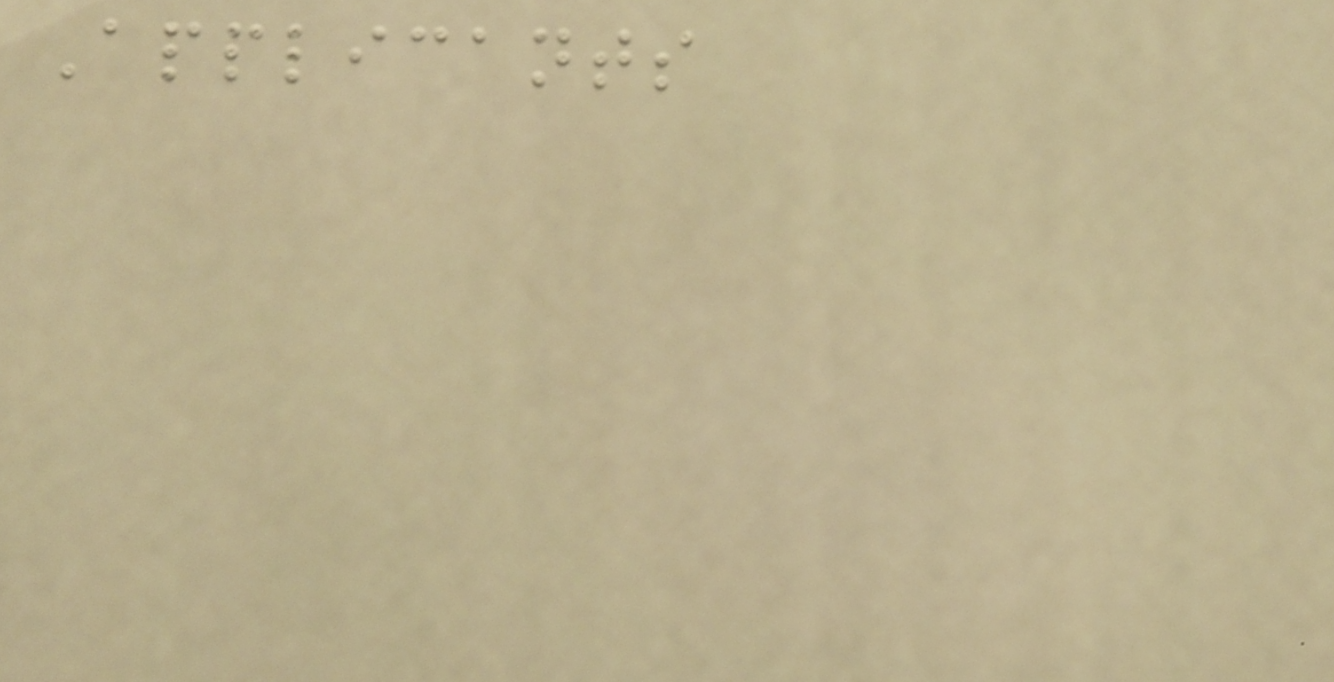Applicants
